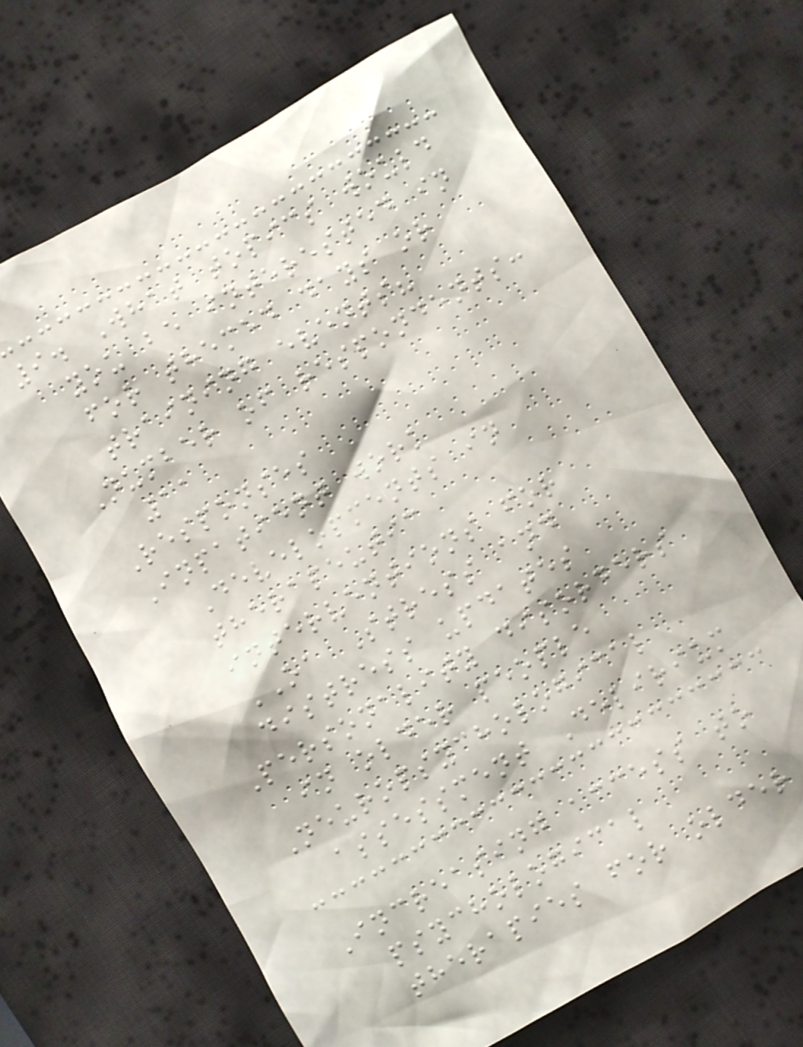9. What topics would
you be interested in
for themed days or
training events?
Number of respondents:
11
Responses
Inpatient work
Developments in
therapeutic
interventions for
OA Stress and
distress updates
Personality disorders
in older people
Neuropsychological
assessment Delirium
Increasing access to
psychological
therapies for older
